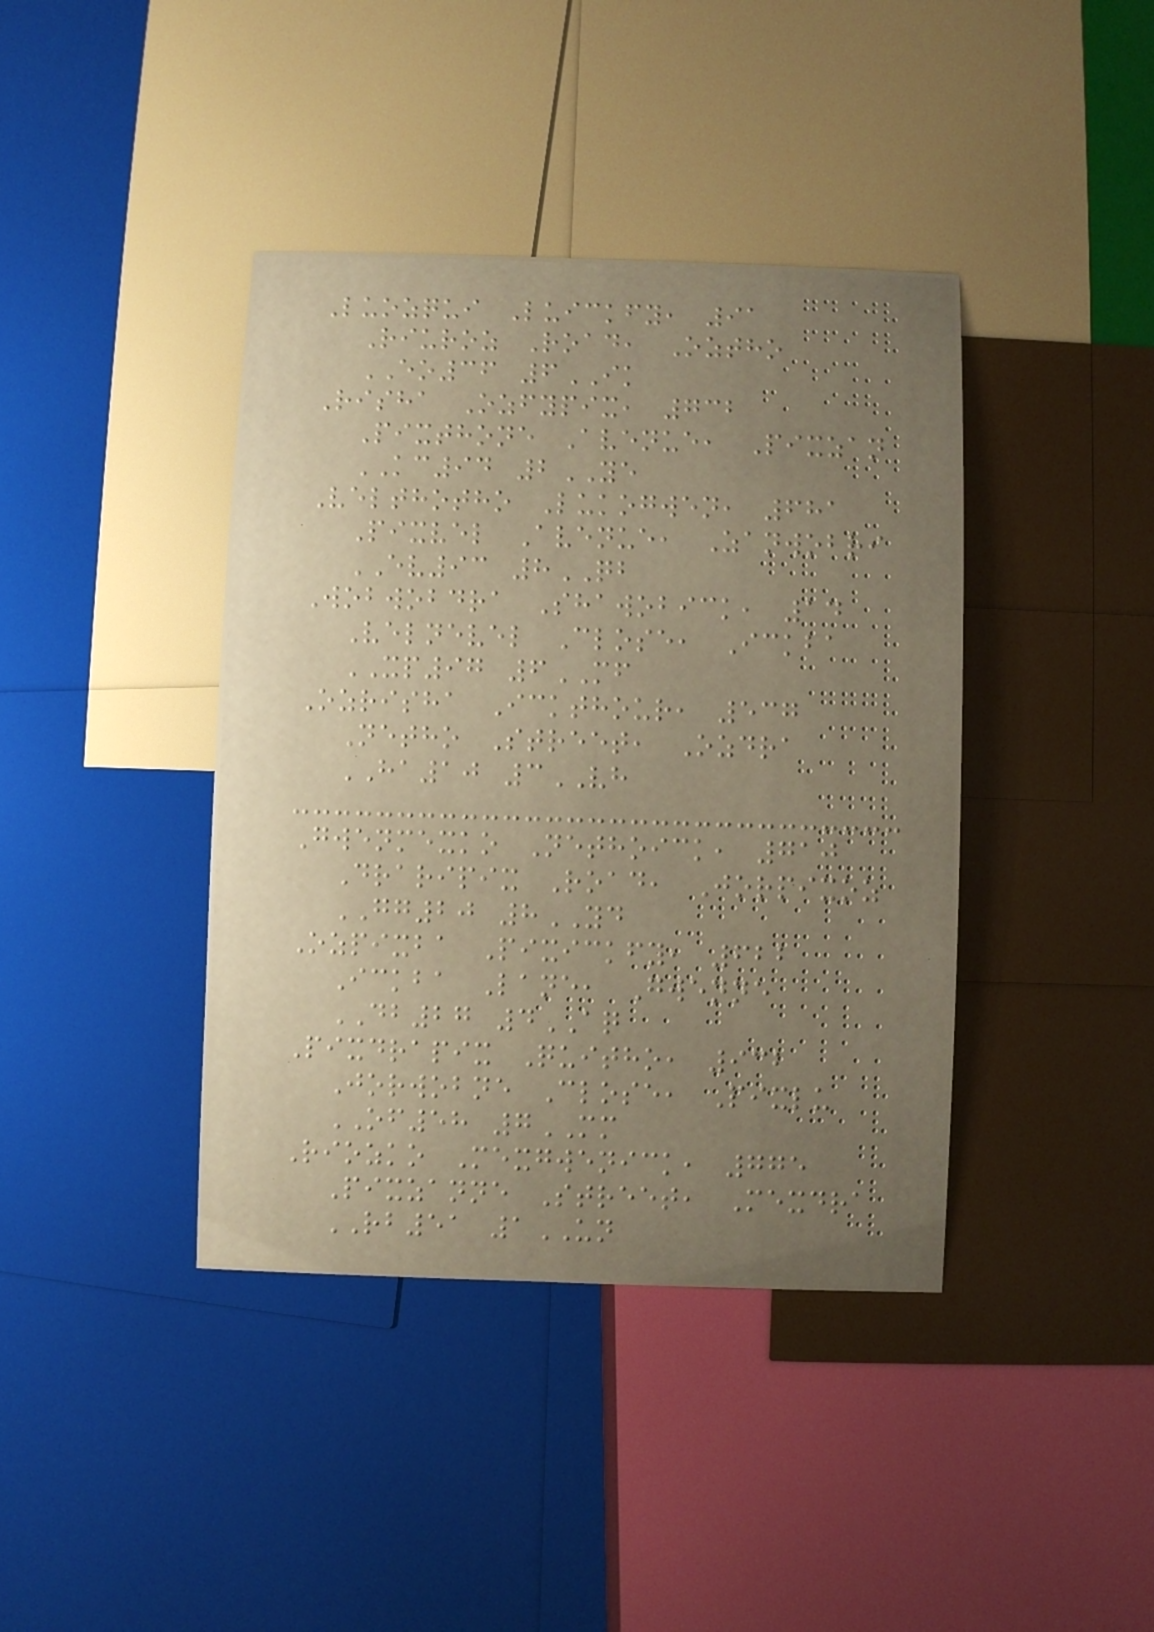Luozqui Luickfy, 91
Riuroz Road, Oztho
EO36 6IK
Risha Ozfypix, 732
Pixthone Avenue, Pixzan
KC94 2YE
Velthotho Lukogwen, 681
Pixvel Avenue, Zanwobri
EV93 8QB
Wobwobdra Shawobick, 14
Velnevel Close, Ickba
XP97 6MF
Ozrisha Ickthour, 537
Netho Street, Ozdra
HA10 3VH
Gwenmexko Nethoick, 710
Draripix Road, Jorpixoz
GG20 8YD
Ozpixba Pixickfy, 622
Ickba Lane, Gwenne
DB27 4AQ
Pixdrapix Quitho, 932
Jorwobne Close, Pixlu
OF58 7MM
Riozko Mexgwenick, 775
Pixzanne Street, Mexdra
RB51 1UN
